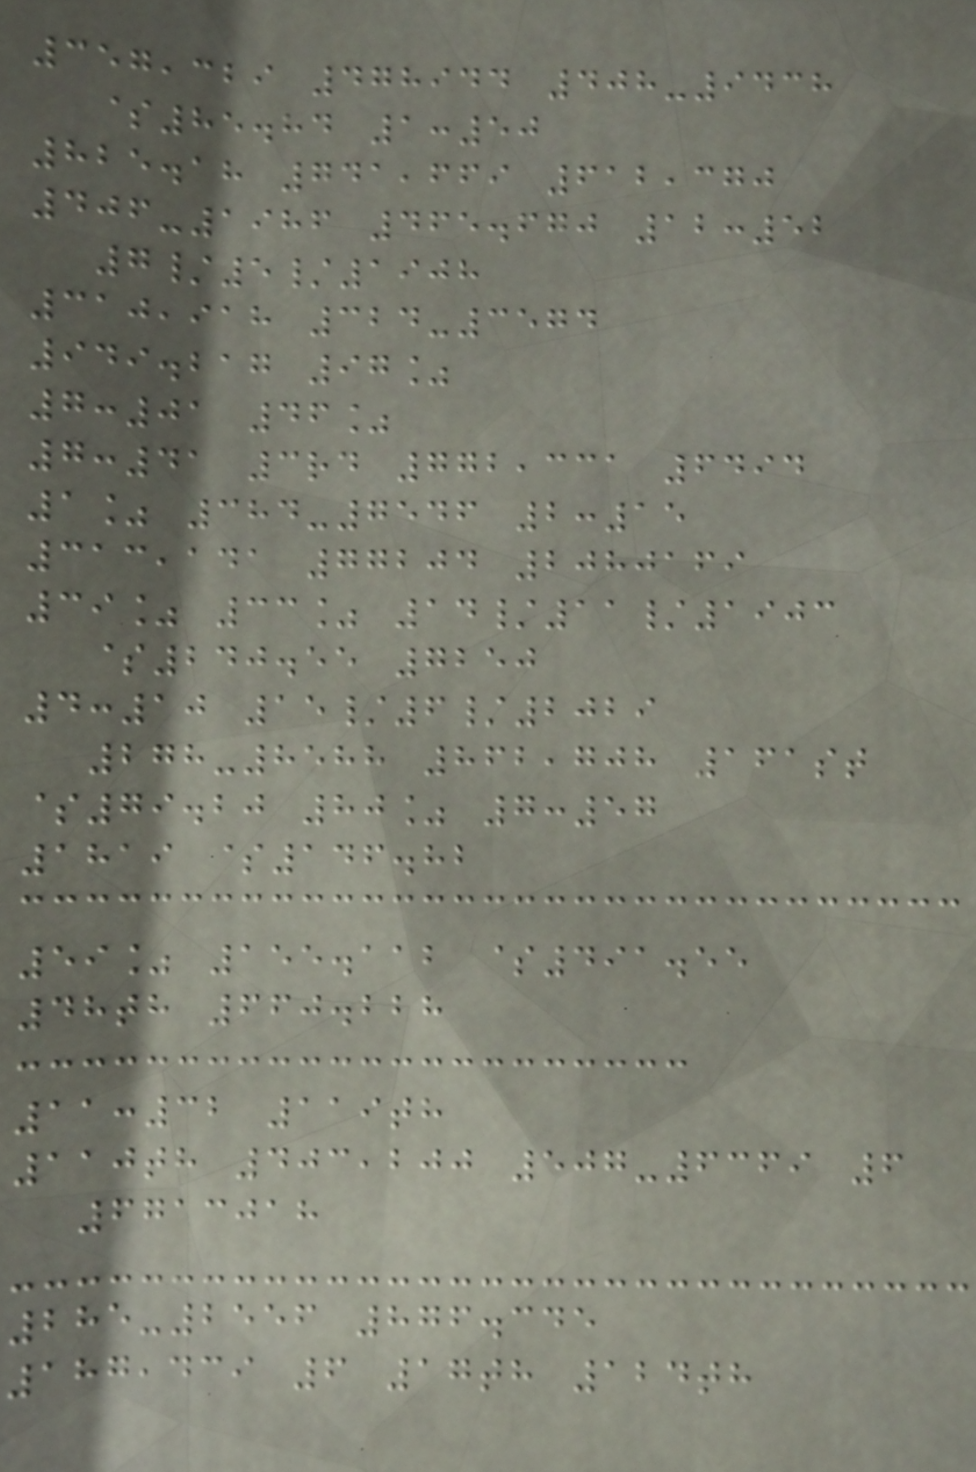357,329 478944 408-9438
$85.84 1:50
825.18 741,669 612,370
406-1986 465.670 12:52
7/5/1908
310,918 324-3574
949.217 97%
7:01 46%
7:41 3rd 772,331 6494
1% 384-7546 2:15
313,141 77204 2080169
39% 33% 14/11/1903
$240.55 7250
4:10 15/6/2029
278-8588 862,708 161st
$79.20 80% 7:57
1819 $146.82
59% 155.112 $491.55
48th 660.228
11:32 119th
110th 403,200 507-6369 6
6713018
285-2556 876.345
187,439 6 17th 124th
